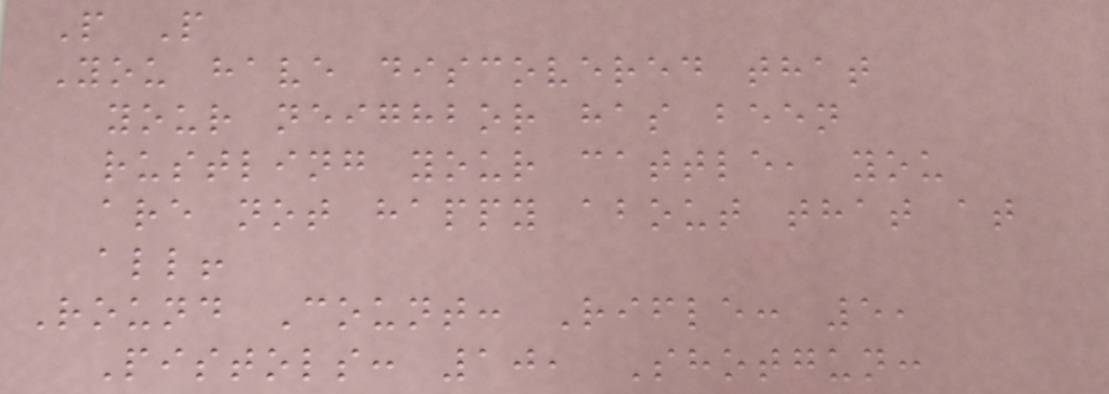P P
You have discovered that
your neighbor has been
rustling your cattle, you
are not happy about that at
all!
Round Count: Rifle: 5,
Pistols: 10, Shotgun:
